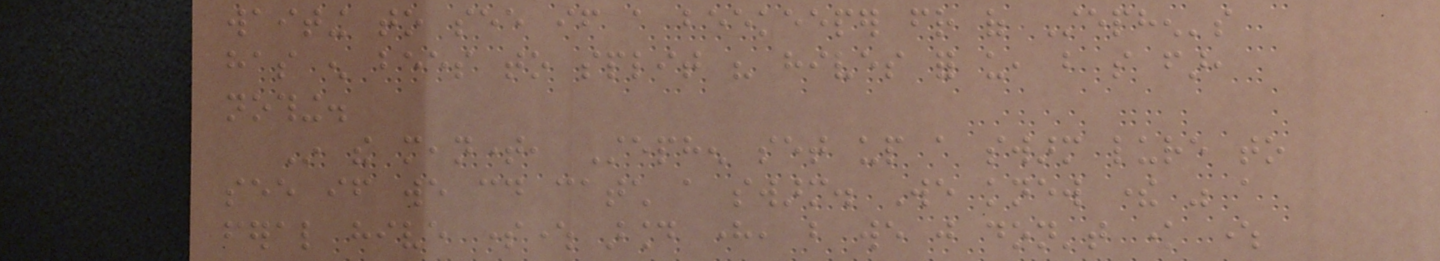waiting to see if a beekeeper friend of Stephen's
has enough bees to split his hives for us, but so far,
nothing.
In the meantime, Stephen set up a swarm lure to
see if we could catch a swarm. We knew there was a
feral hive somewhere around here, but we just don't know where
